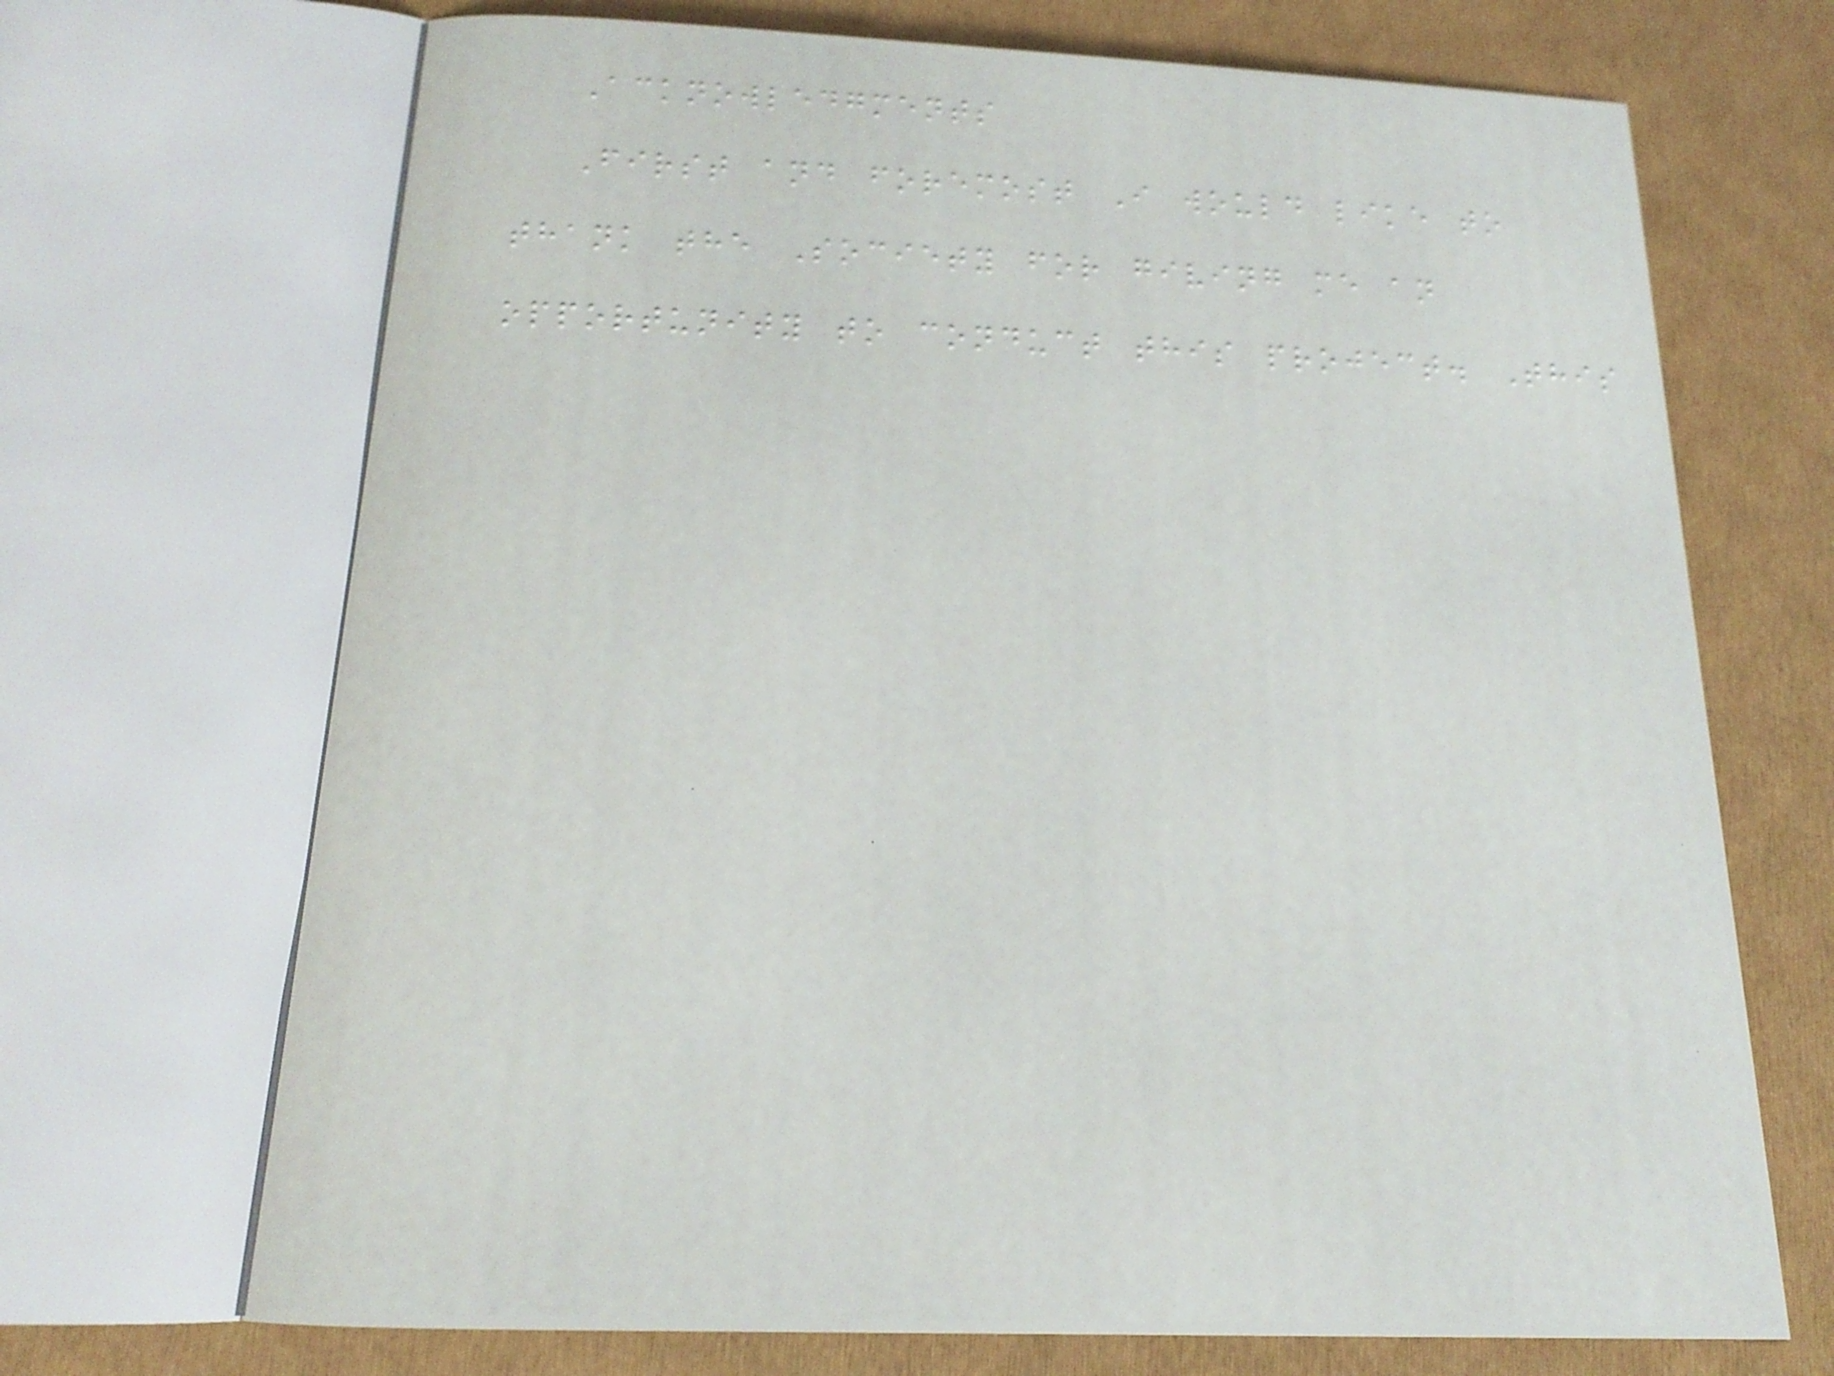Acknowledgments
First and foremost I would like to
thank the Society for giving me an
opportunity to conduct this project. This
